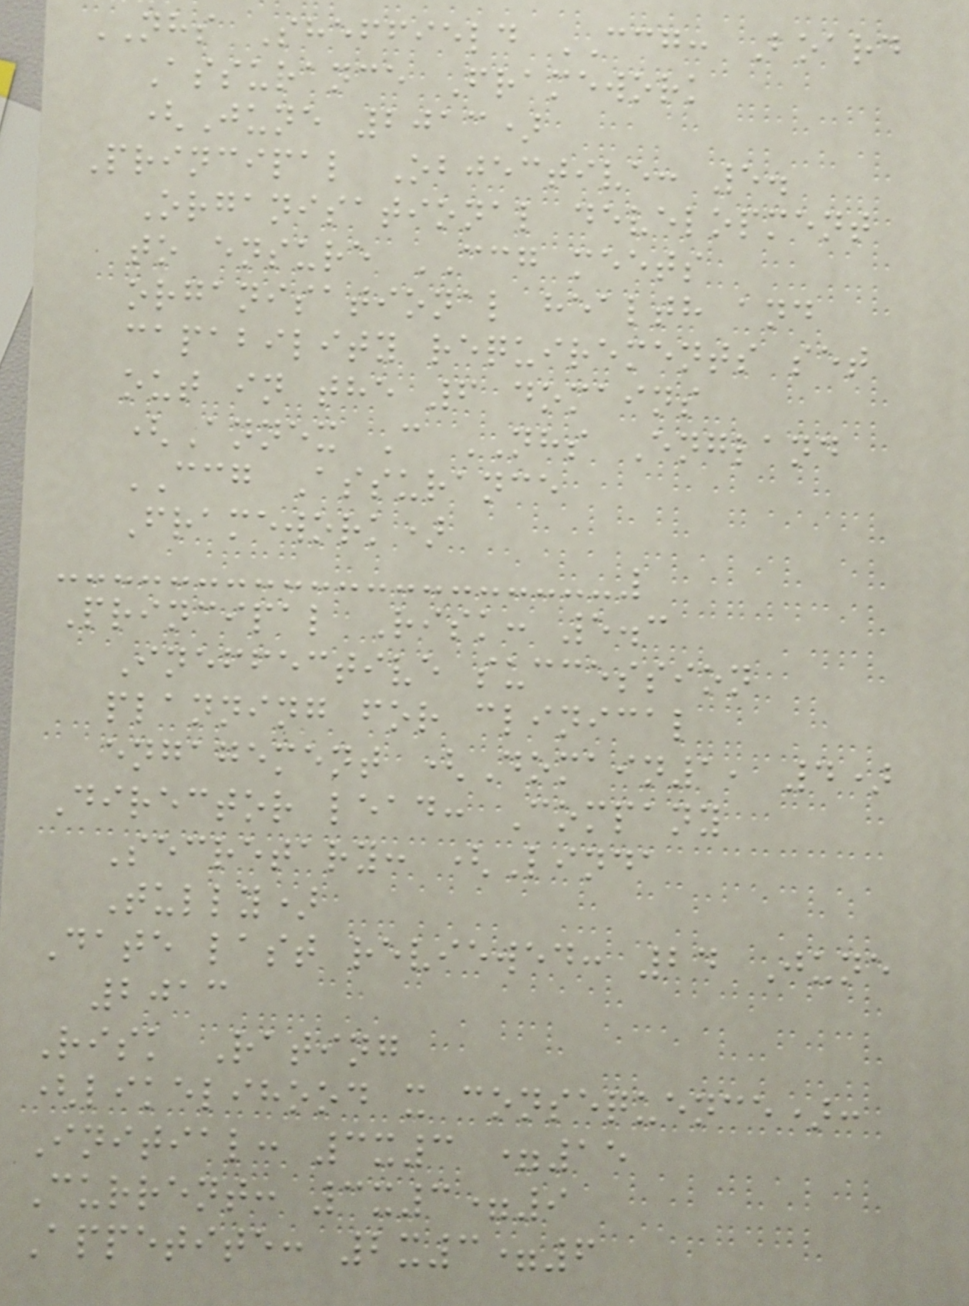NHS Sheffield CCG: Board
Assurance Framework
(June 2013)
Principal Objective: 5.
Organisational development
to ensure CCG meets
organisational health and
capability requirements set
out in the 6 domains
(Annex C NHS England
CCG Assurance
Framework)
Principal Risk: 5.3
Ineffective succession
planning for clinical
engagement (Domain1, 4)
Director lead: Company
Secretary: (Linda
Tully)
Date last reviewed: 24 June
2013
Risk Rating
(likelihood x consequence):
Initial: 3x3 =15
Current: 3x3=9
Appetite: 2x3=6
